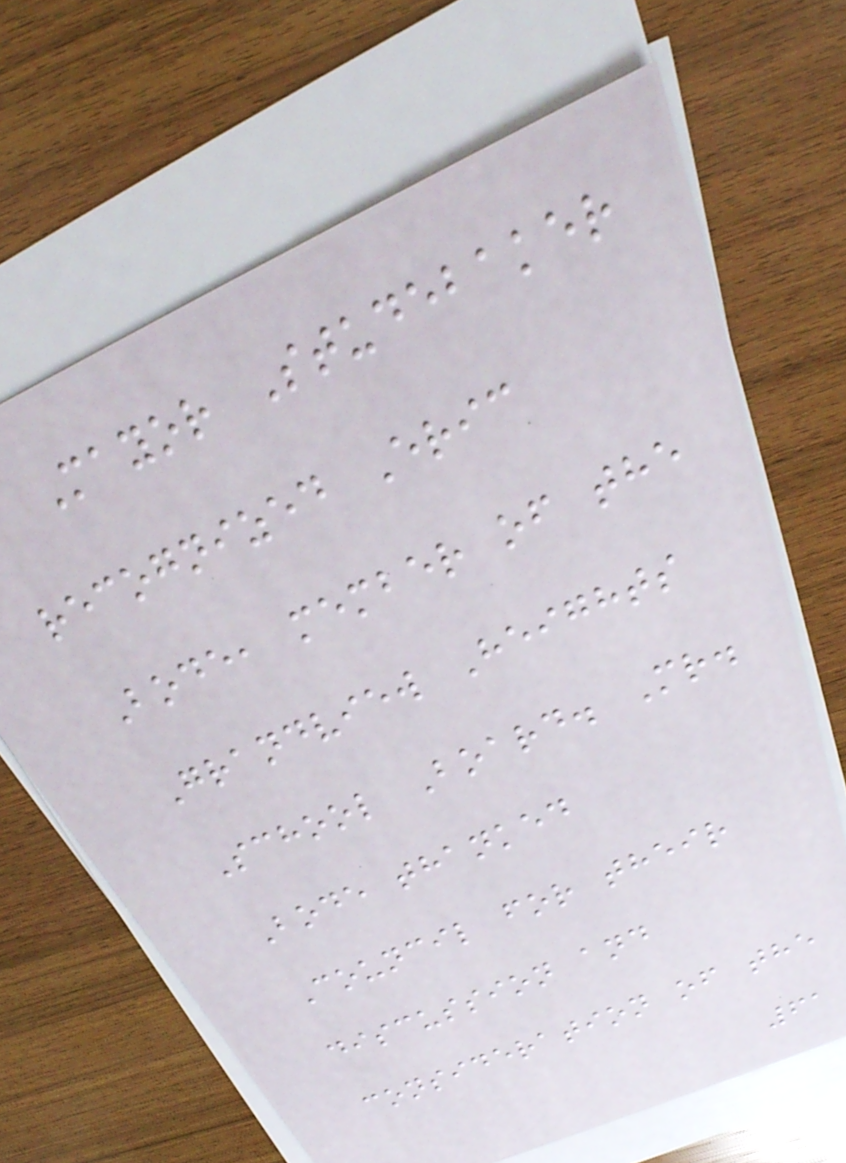Mayor Studebaker
recognized Eric
Bode, member of the
Grandview Heights
School Board. Mr.
Bode thanked
Council for their
discussion and
consideration of the
61
